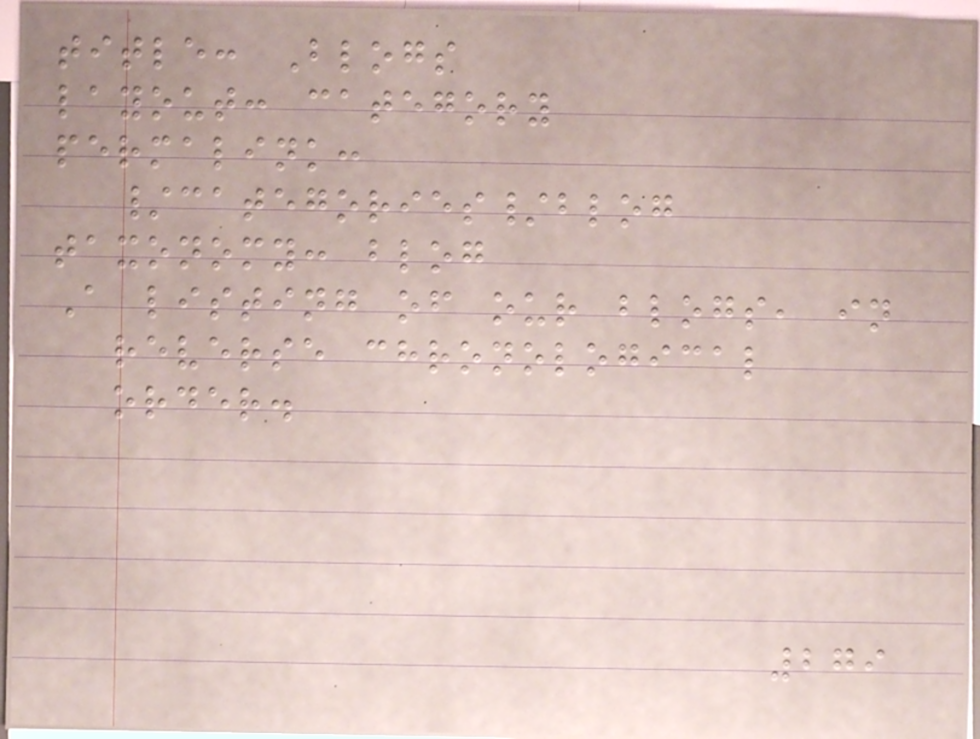title: Blogs
layout: category
permalink:
/categories/blog
taxonomy: blog
A listing of our blogs, in
reverse chronological
order.
279
